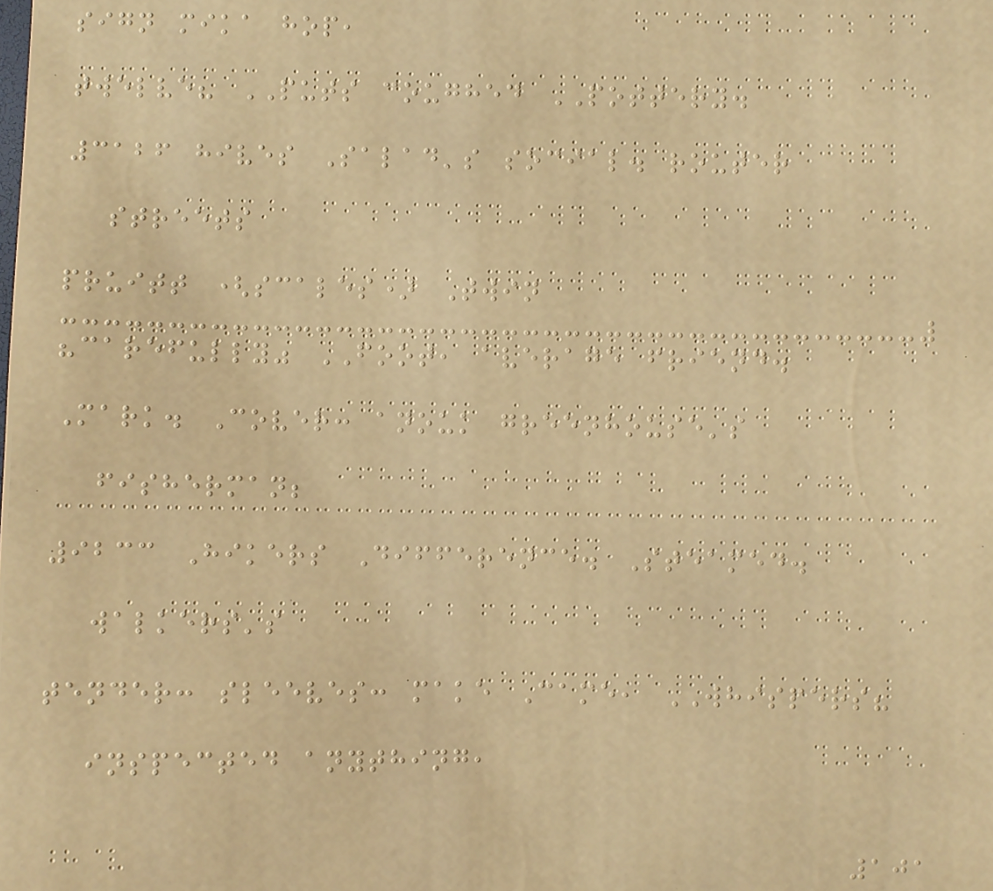sign mika hop,
twelve? PUTS coughed POTTERY.
3126 hives Salad's social. router
streets
pruitt (scales) Twin
"carefully" FOOT, average friend.
Mark. Cover: anouk greenhouse's
fisherman;
9233 Hikers Difference. Steamed.
walkers's
tender: sleeves: make Came, WHISPERS?
inspected anything,
101
